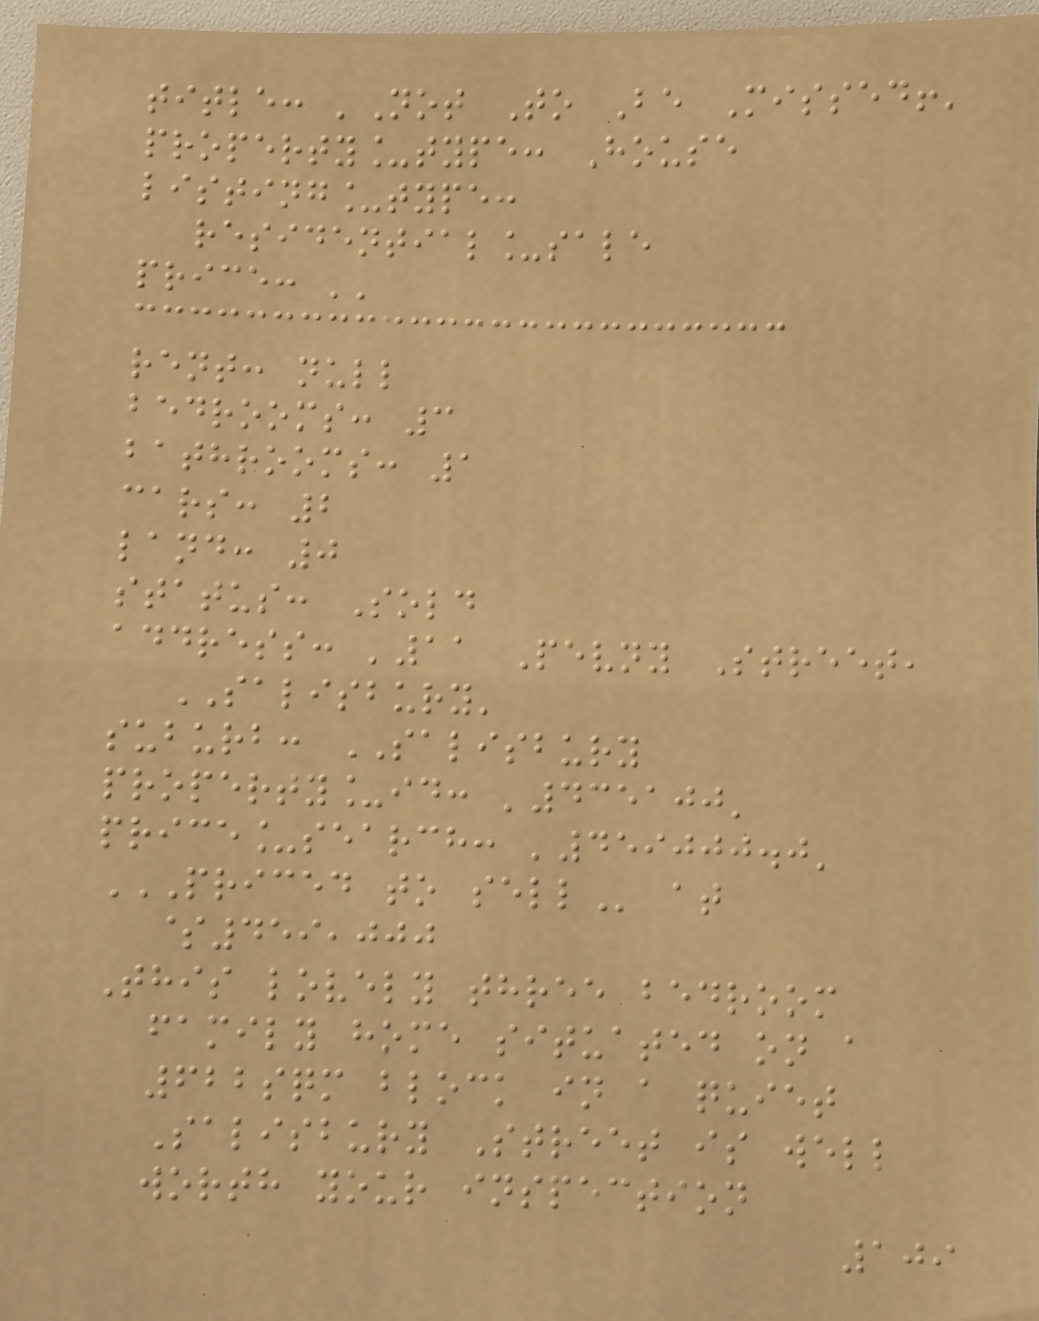title: 'Not To Be Missed!'
property_type: House
listing_type:
residential_sale
price: ''
rent: null
bedrooms: 3
bathrooms: 1
cars: 2
land: 0
status: Sold
address: '11 Pevny Street,
SALISBURY'
suburb: SALISBURY
property_id: '435100'
price_search: '459000.0'
PRICED TO SELL at
$459,000
This lovely three bedroom
family home situated on a
622sqm block in a quiet
Salisbury Street is well
worth your inspection
109
